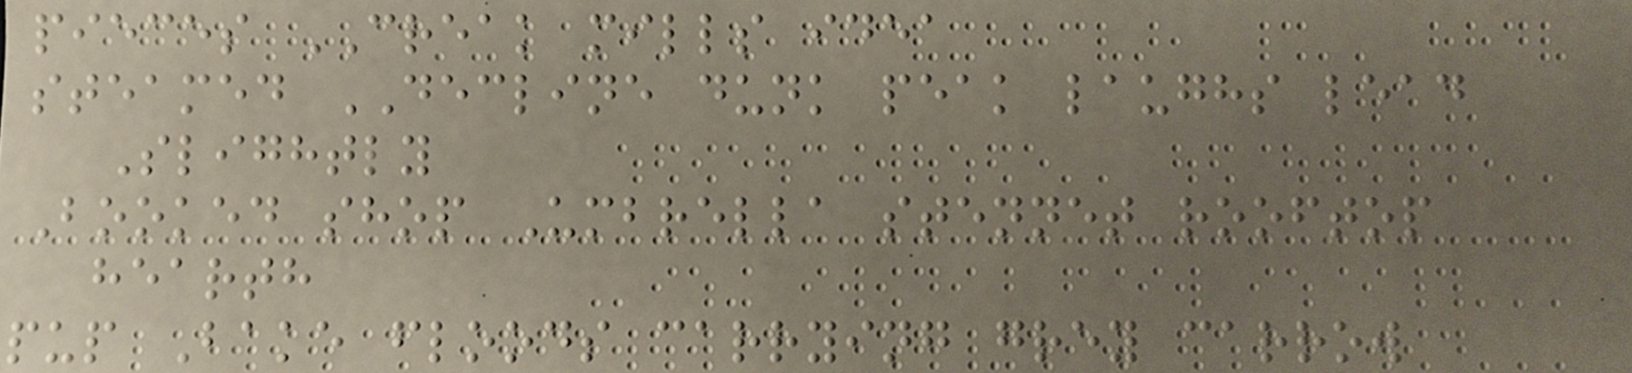pieces CREAK mills idea
steamed DECLINE dunk peak laughs lead
Slightly
Booked shop Umbrella stennet rooftop
hearth
pup Bake floods carrying grey carrow
